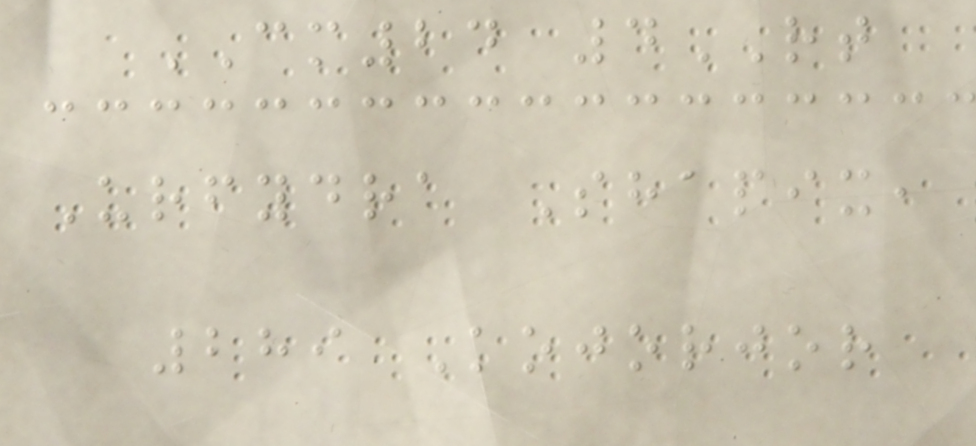CM24 4RT
Urfydra Shapix,
289 Kojorjor
